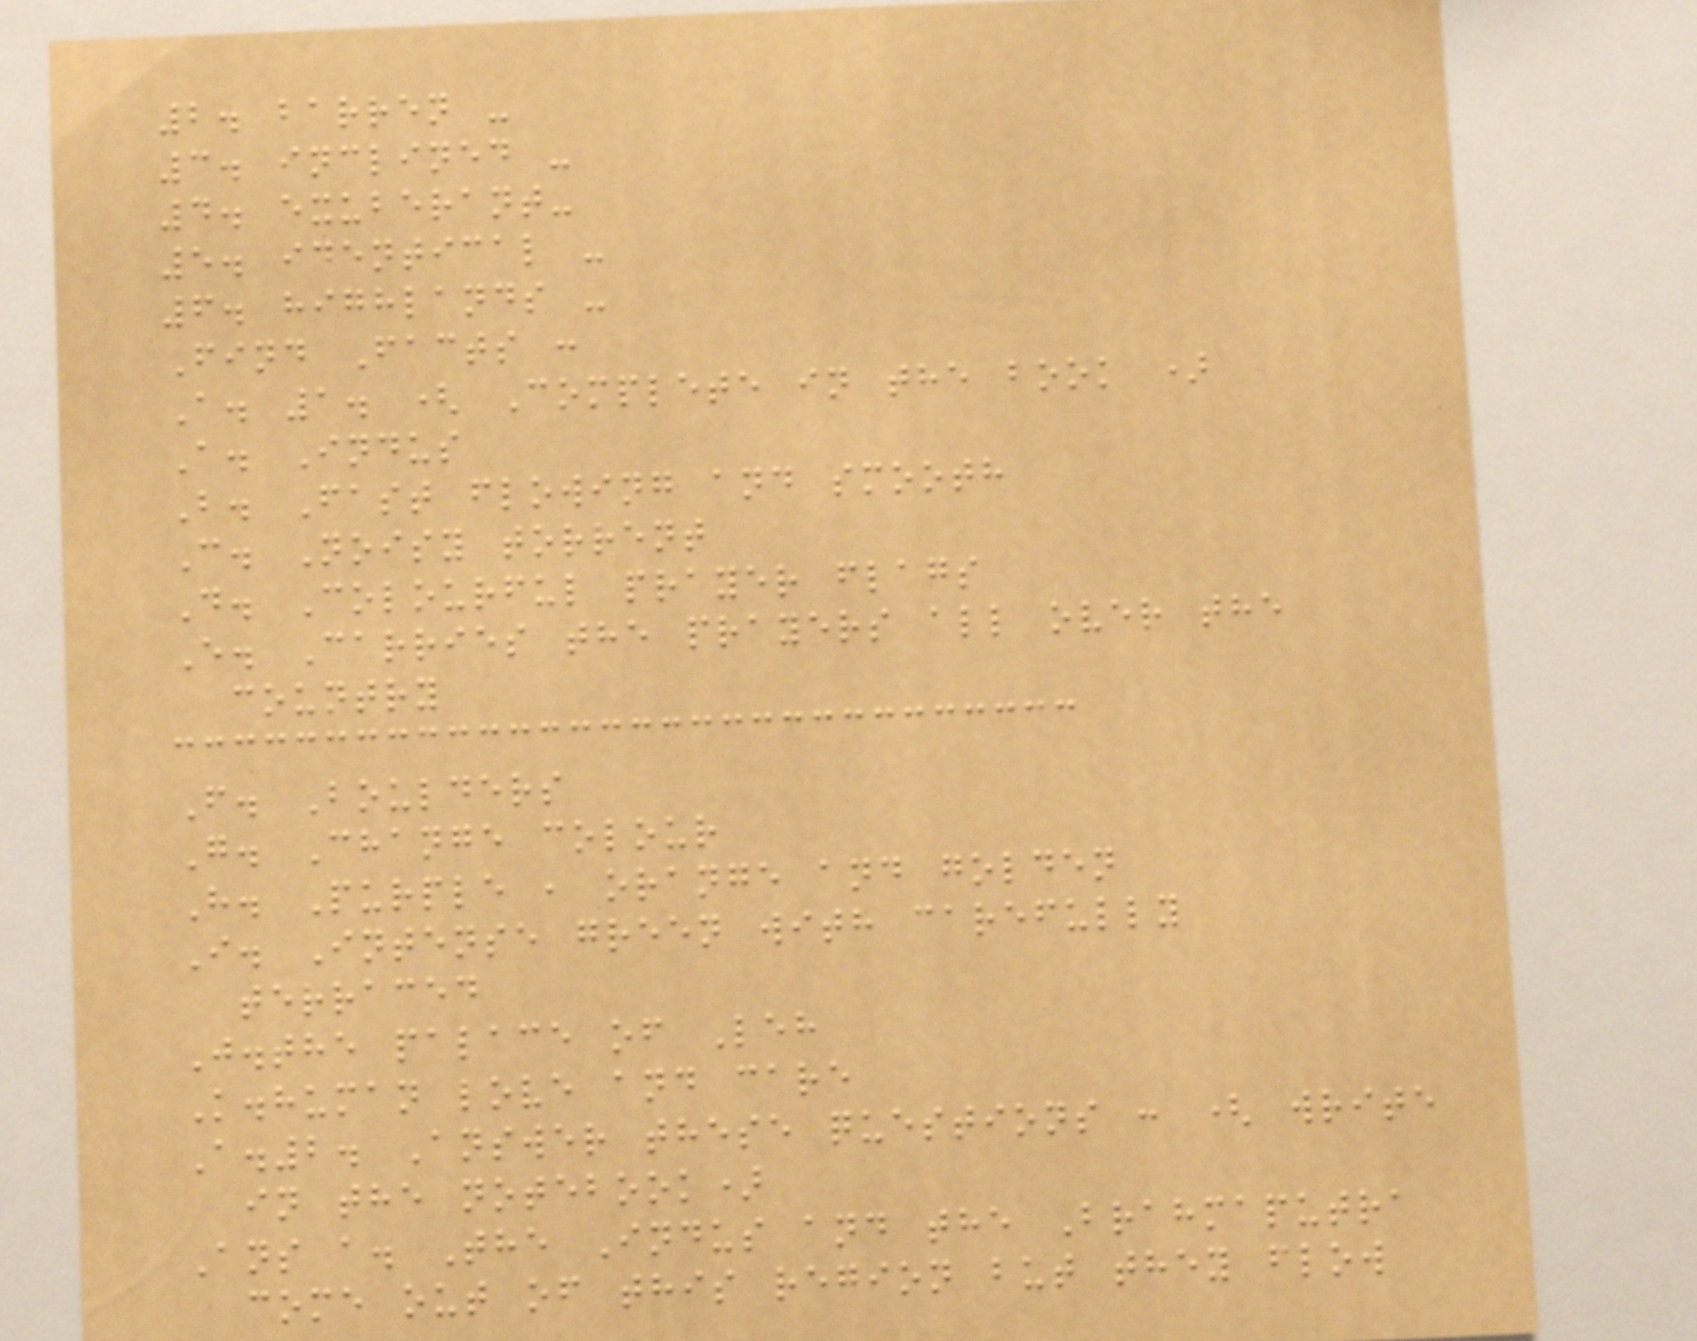2. barren -
3. inclined -
4. exuberant-
5. identical -
6. highlands -
Find Facts :
A. 1. ( Complete in the book )
A. Indus
B. Fast flowing and smooth
C. Noisy torrent
D. Colourful prayer flags
E. Carries the prayers all over the
country
F. Boulders
G. Change colour
H. Purple , orange and golden
I. Intense green with carefully
terraced
J.the palace of Leh
K.human love and care
A.2. Answer these questions : ( write
in the notebook)
Ans a. The Indus and the Brahmaputra
come out of this region but they flow
